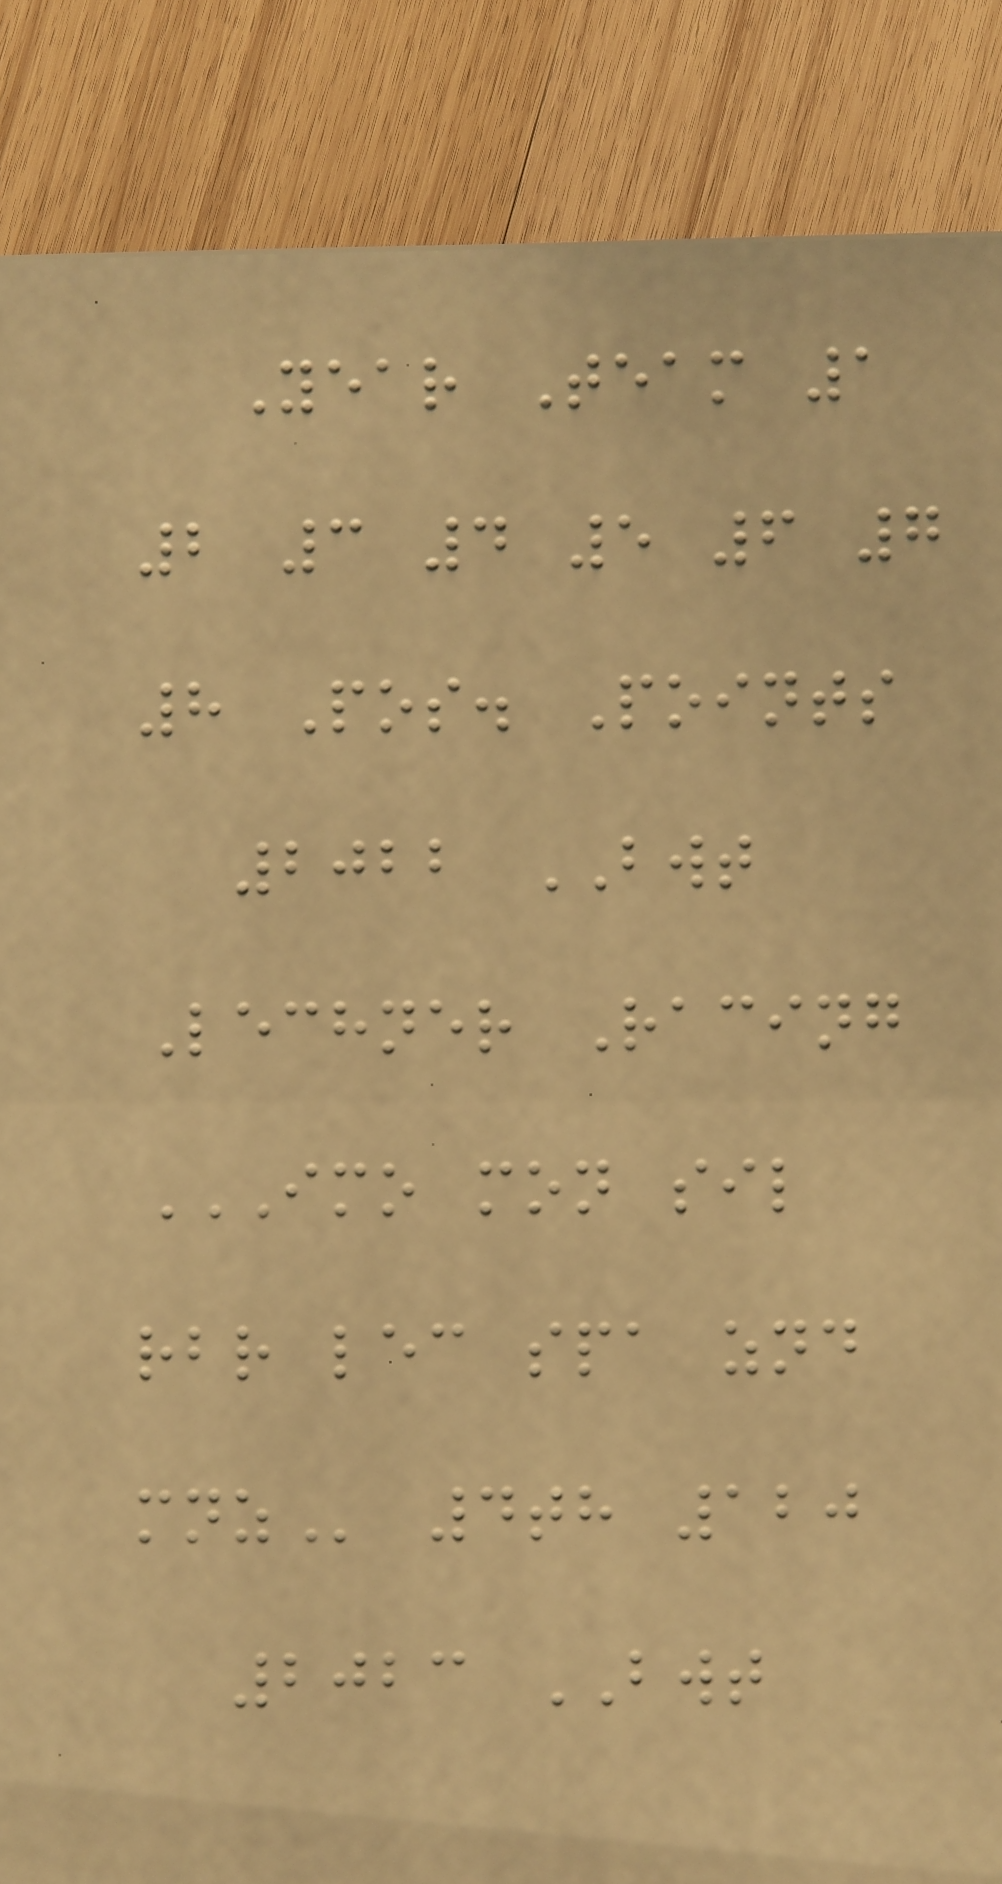Year Team 1
2 3 4 5 6 7
8 Pos. Points
2022 BWT
Lechner Racing
IMO MON SIL
RBR LEC SPA ZND
MNZ 4th 120
2023 BWT
